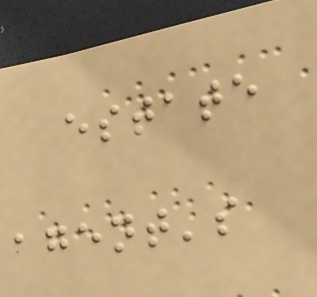estate
agent's
